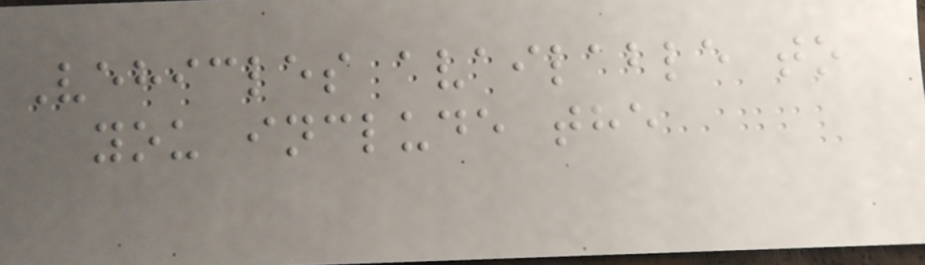Vehicles available to
you include the
